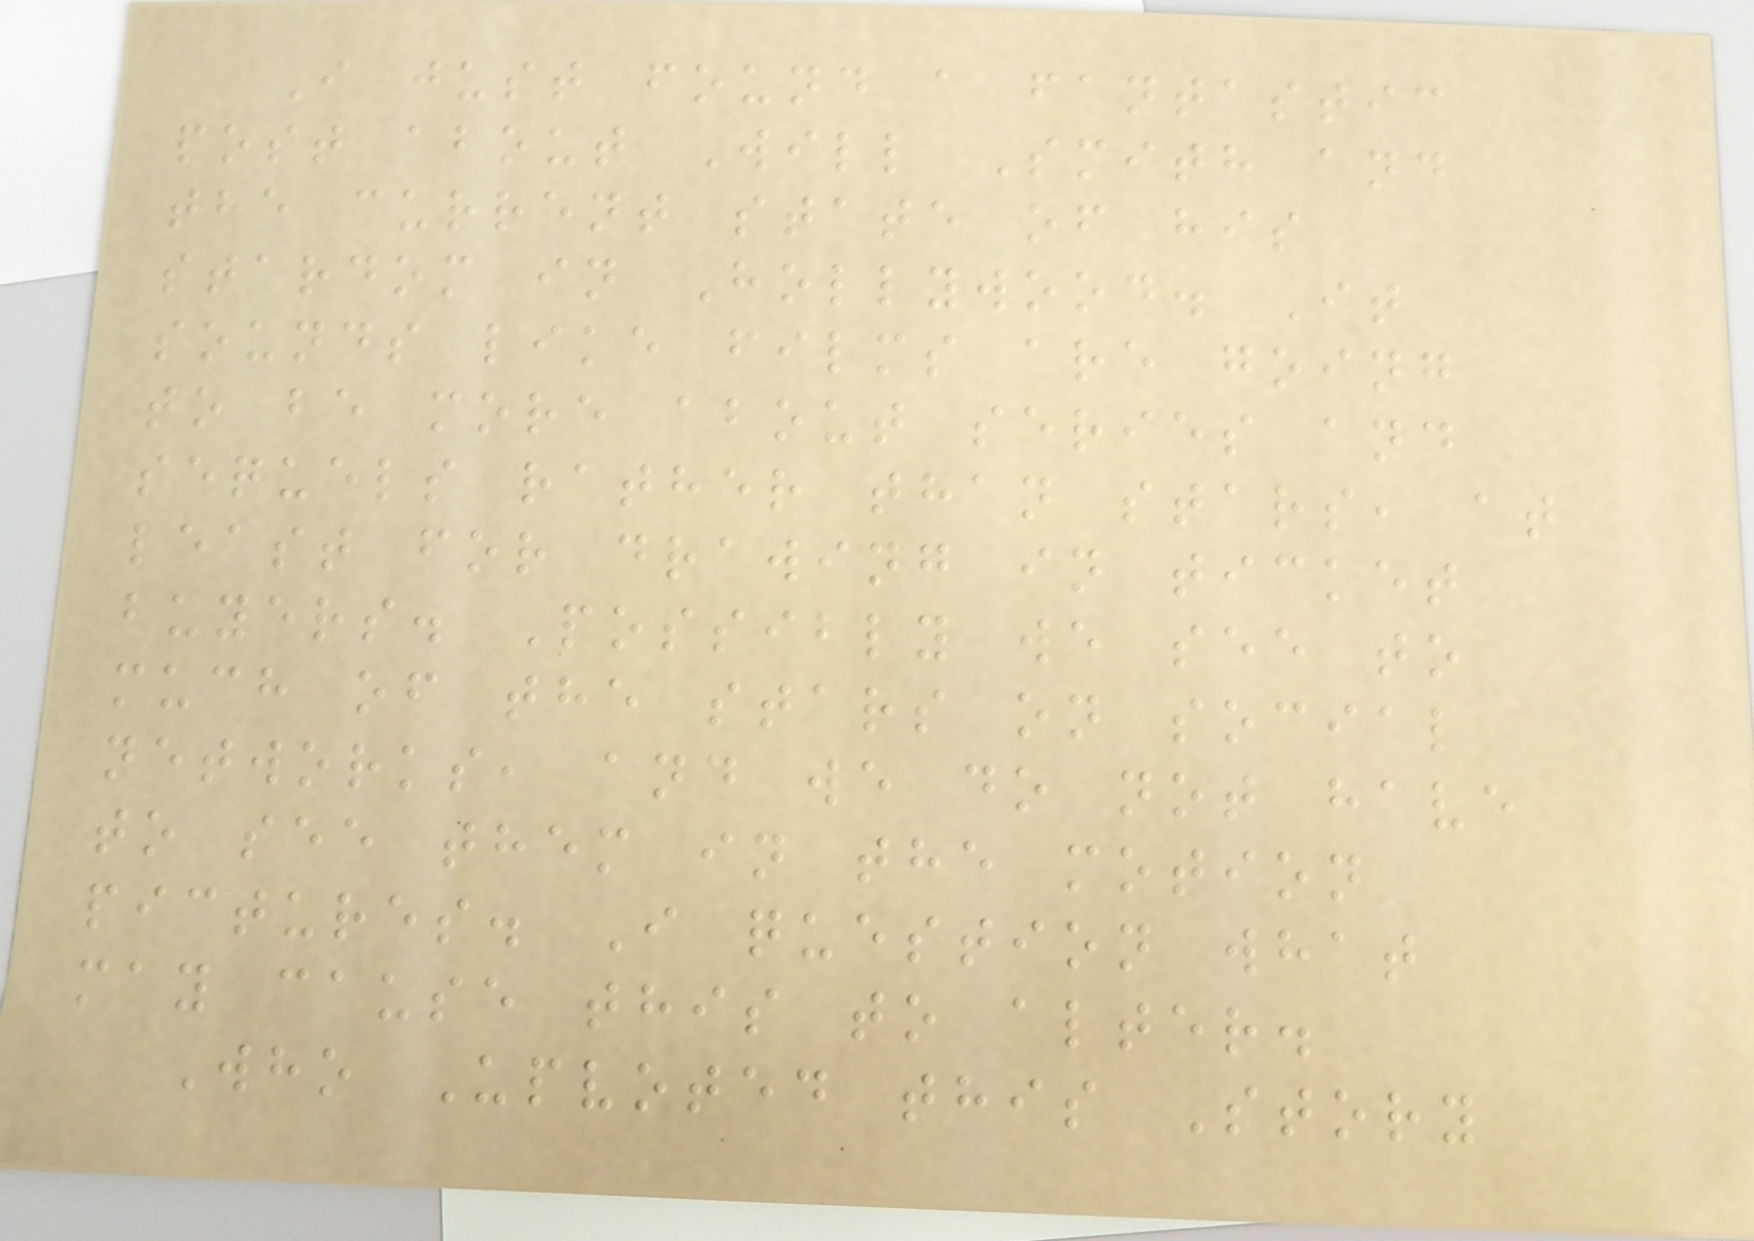I just found a fantastic
post about Will Smith and
the current state of his
stardom in Hollywood. It
sounds like films are going
to be more about series and
sequels rather than stars, at
least for drawing in ticket
buyers. Possibly we see to
much of the stars on social
networks, and we do not have
to see them in the motion
pictures. I question what
may cause this to alter.
Who Upvoted this Story
